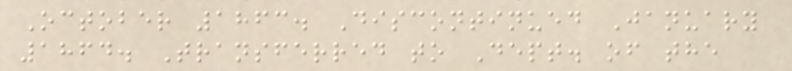October 1863. Discontinued January
1864. Transferred to Dept. of the
